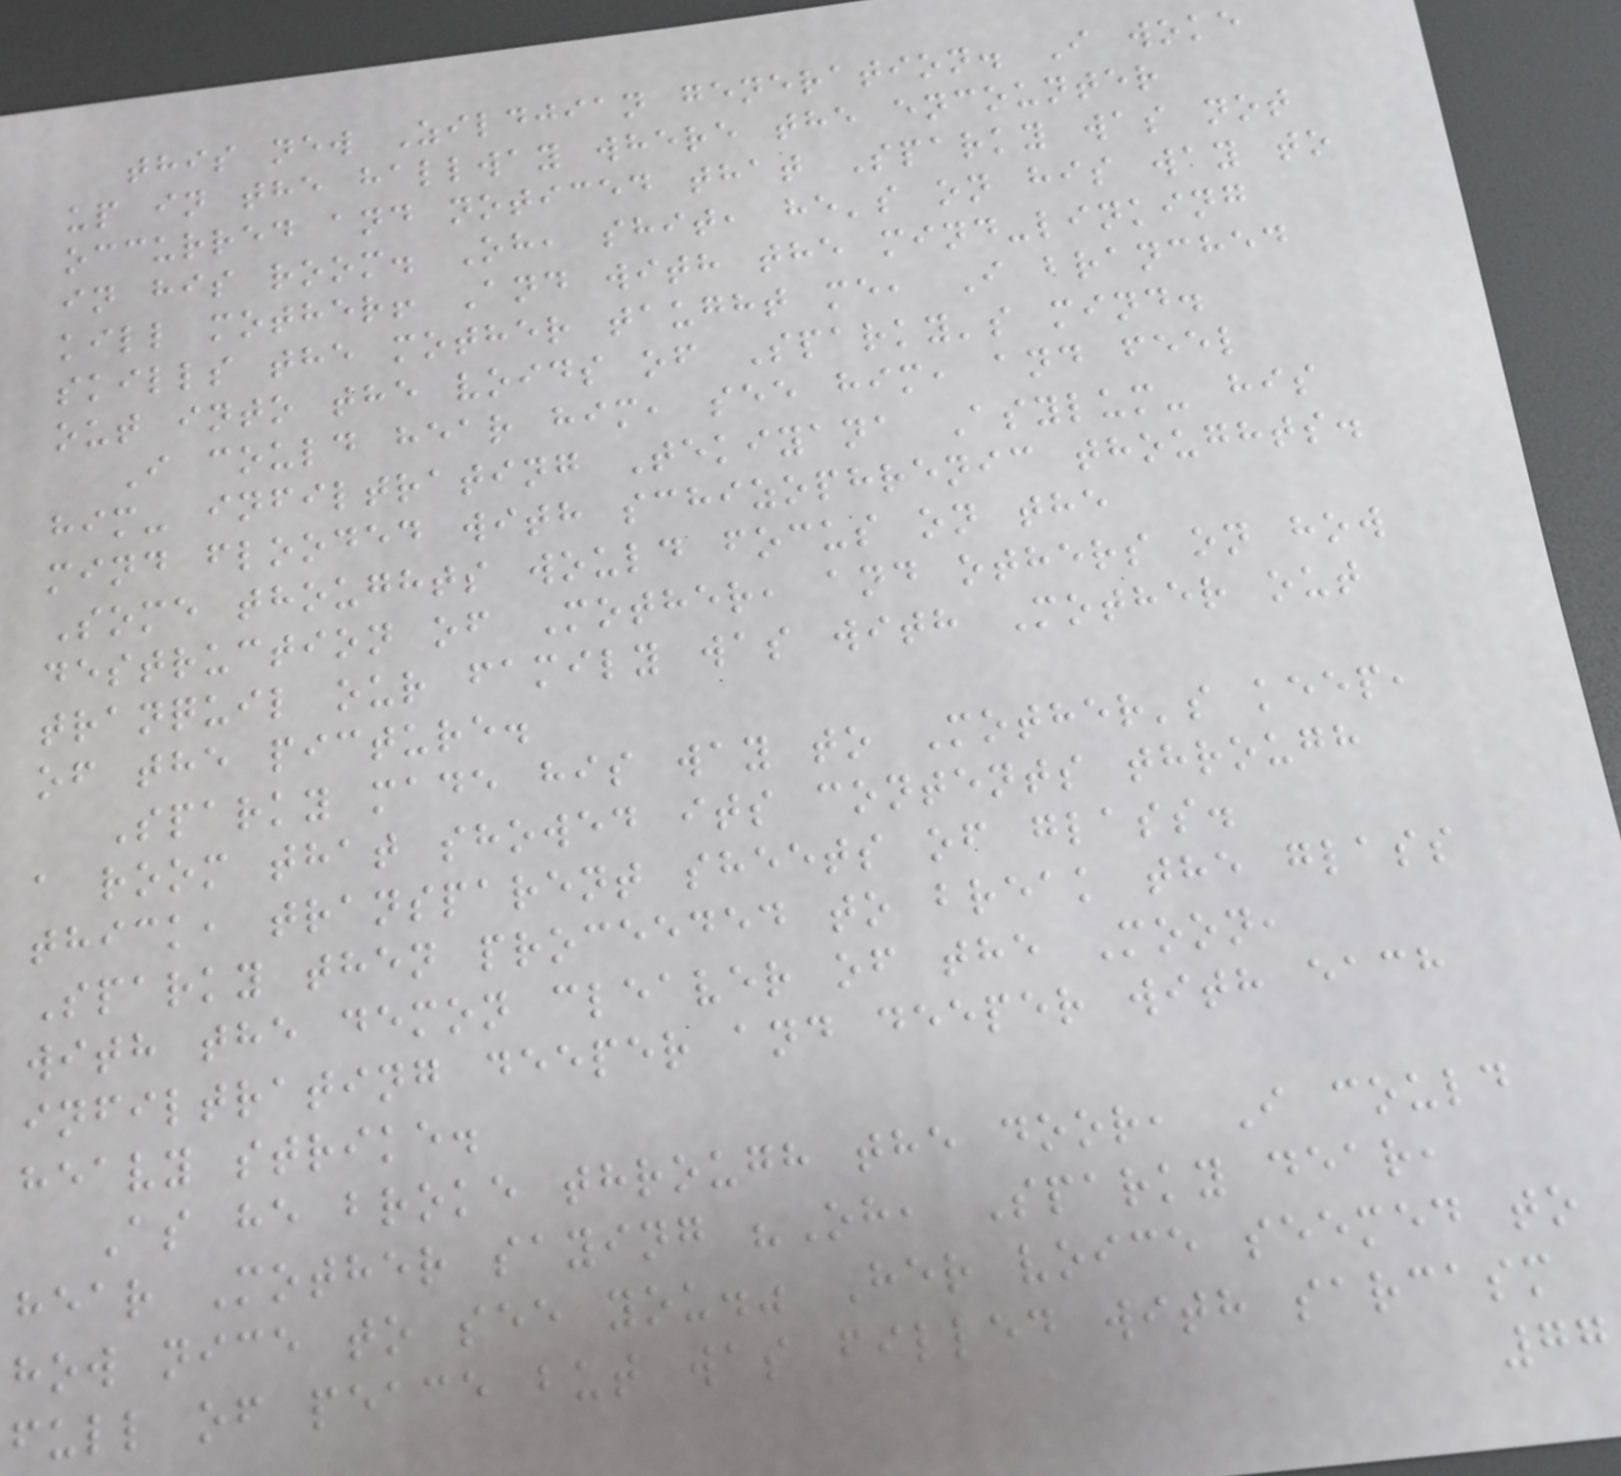this new Zildjian generation. I woke
up in the hallway where the encounter
occurred and noticed that Sparky was not
in his room. Oh, shit, he's on his way to
kill mother! And with the mind-linking
skills the mother taught me, I branched
out into the voids of Sparky's mind.
I could hear him, see him, and feel
him- infiltrating Tekiyana Asylum- his
mind flooded with schizophrenic thoughts.
Some thoughts would focus on the
destruction of Mother, and others on how
tranquil our family was with Mother out
of the picture.
Sparky made his way to Mother's keep,
a room that showed its contents through
thick, transparent sheets of glass.
Sparky then proceeded to break the glass
with the demon cleaver of the Moon,
infiltrating deeper and deeper with each
heavy strike.
As he broke through the door, I could
hear Mother saying "Oh, Sparky dear,
how nice to see you." Her voice seemed to
full of peace but was filled with sarcasm
77
